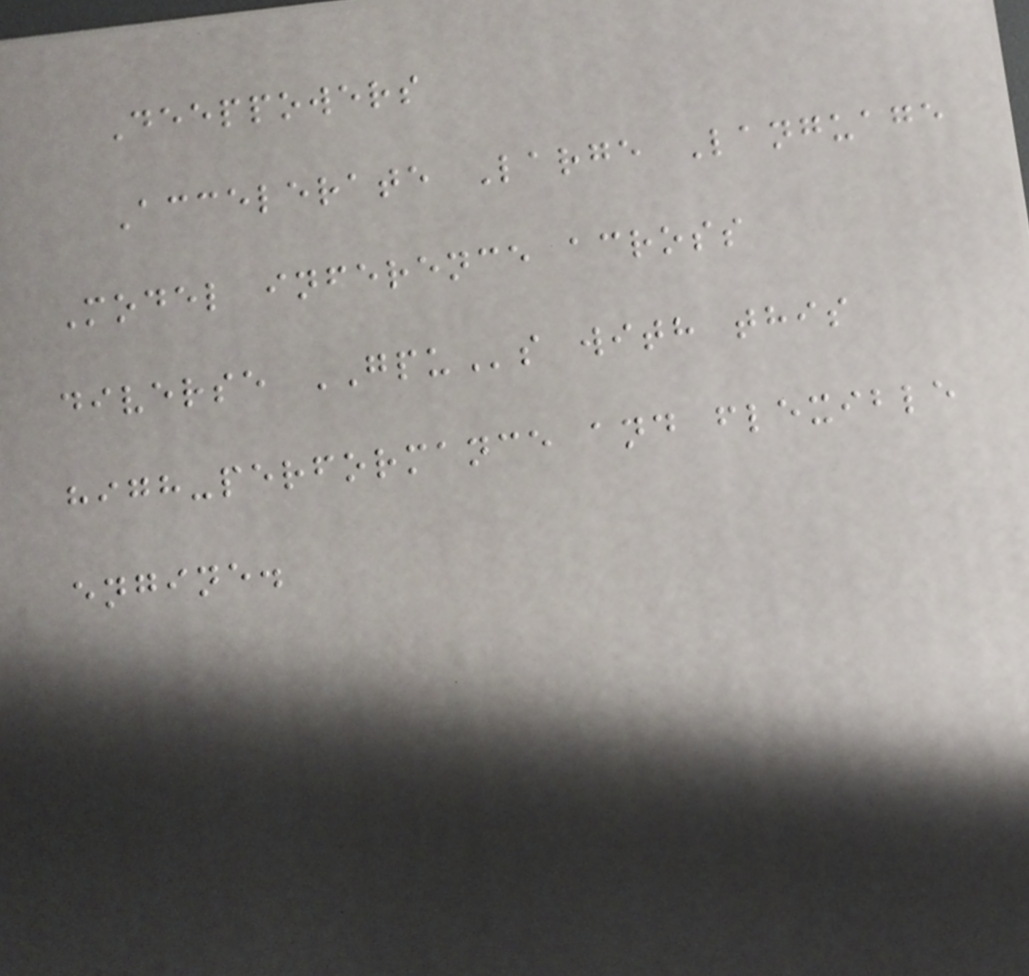Deeppowers
Accelerate Large Language
Model inference across
diverse GPUs with this
high-performance and flexible
engine.
